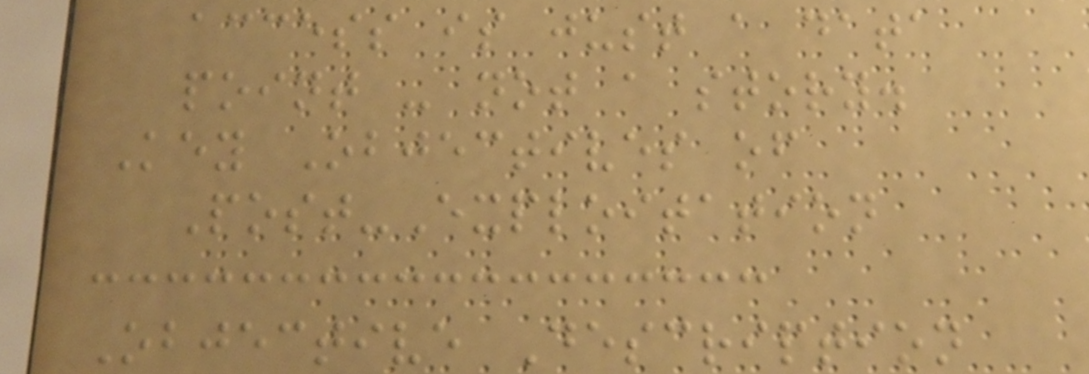access is just a data
point - not a story.
Key Objectives of
Post-Exploitation
Objective Description
